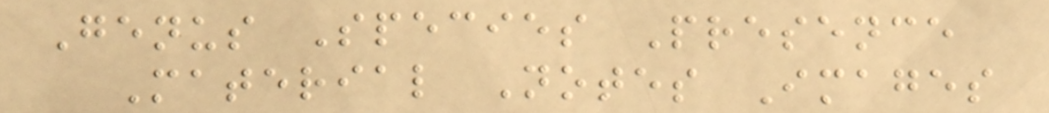Genus Species Presence
Material Notes Images
